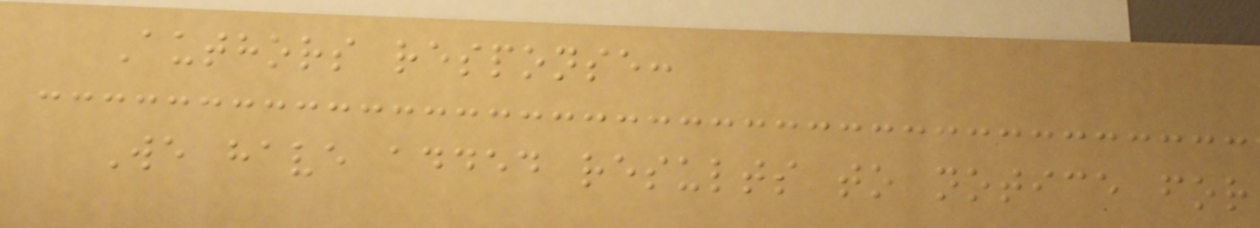Authors response:
We have added results to notice for
